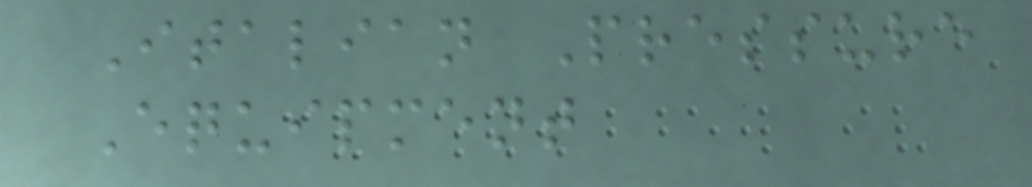Italian Pressure
Equipment
